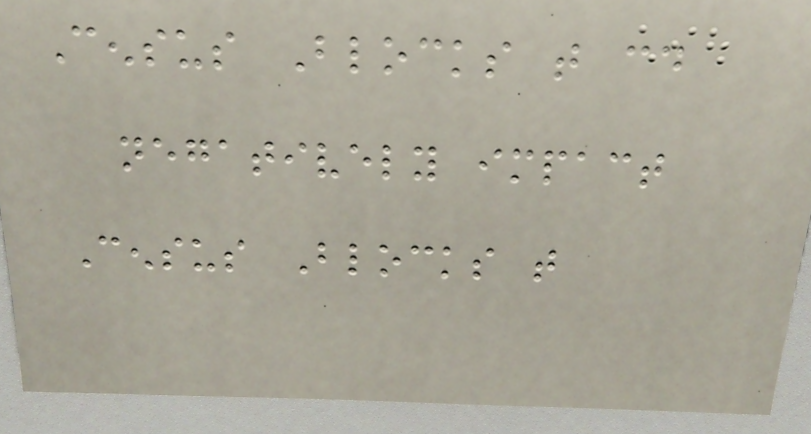Census Blocks that could
negatively impact
Census Blocks that
